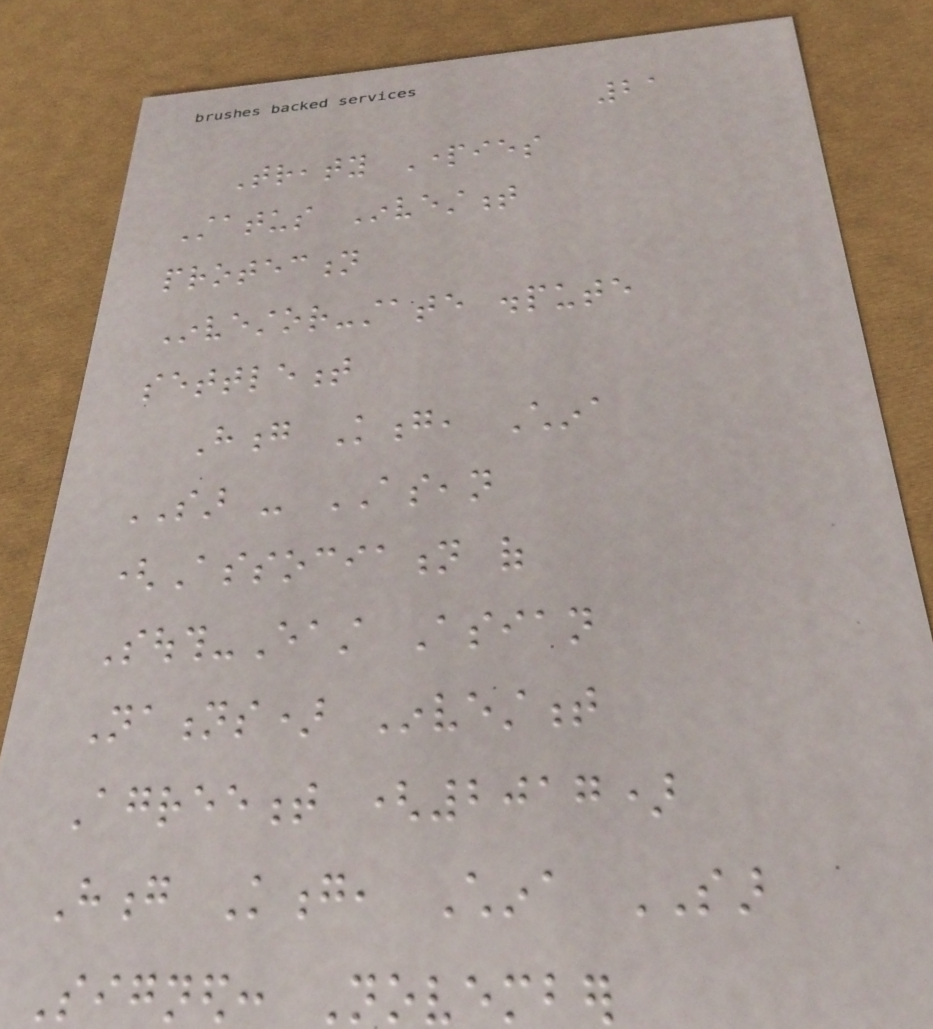21
Treaty Parties
Status Investment
protection
Investor-state dispute
settlement
Hong Kong, China
SAR - ASEAN
(Association of
South-East Asian
Nations) Investment
Agreement (2017)
Hong Kong, China SAR
Signed: November
